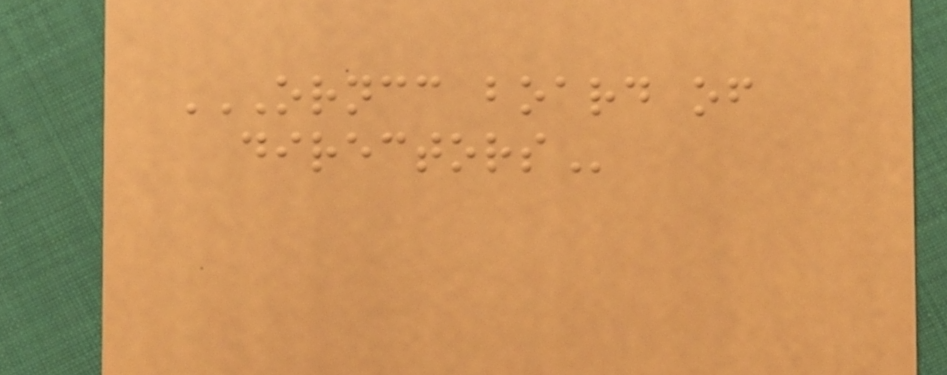ORNCC BOARD OF
DIRECTORS
